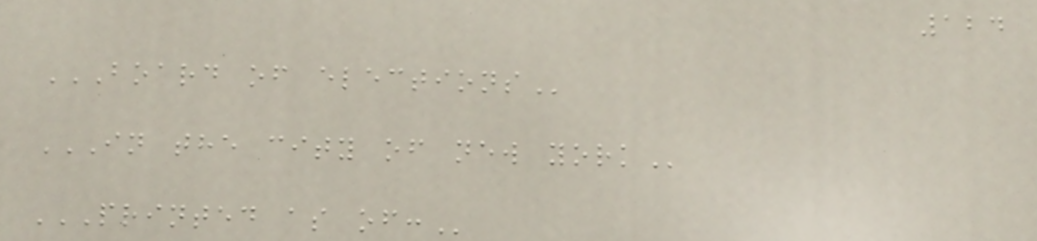124
BOARD OF ELECTIONS
IN THE CITY OF NEW YORK
PRINTED AS OF:
